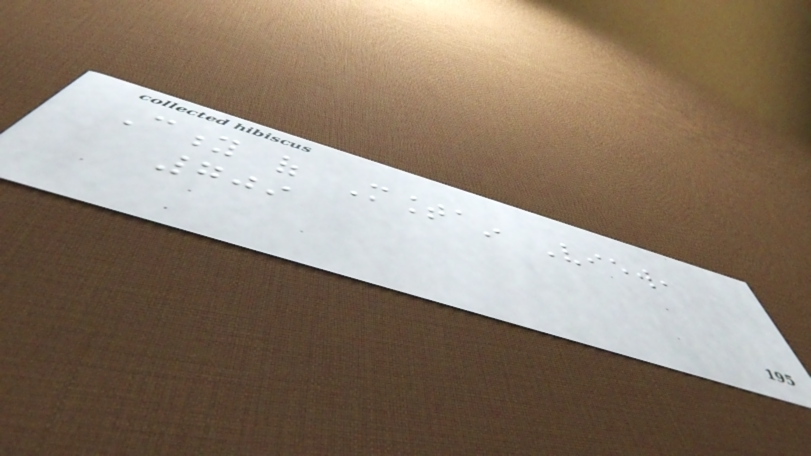City of Mountain View,
709
